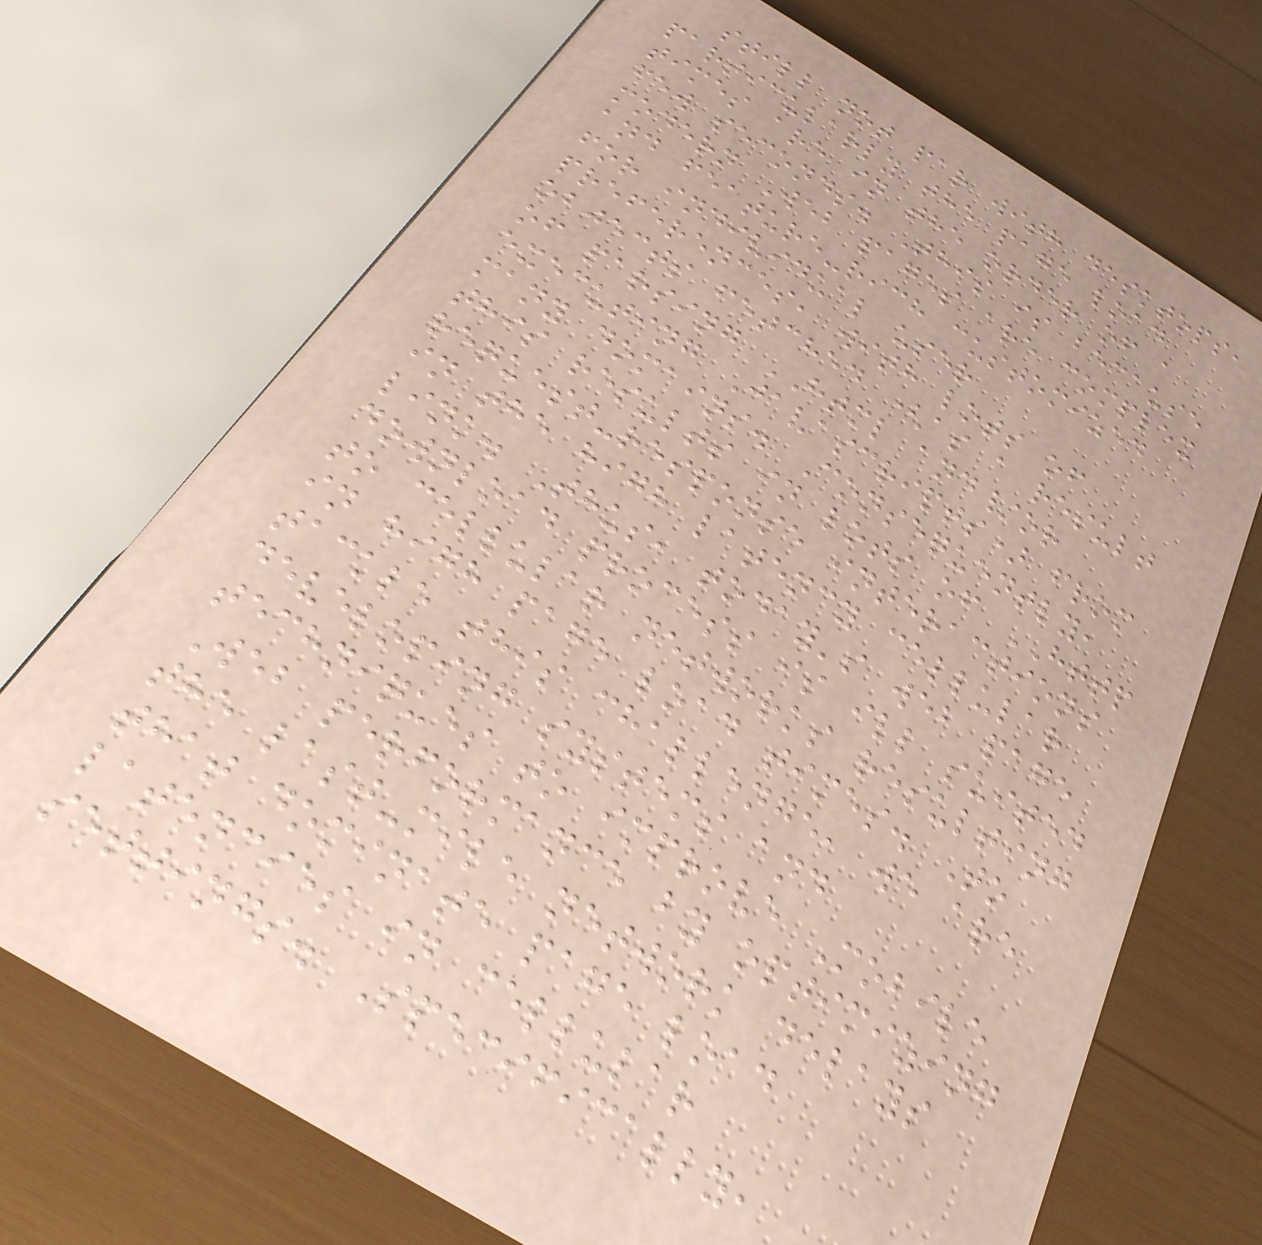still not par with desktops,
particularly the page load
times are in the order of a
few seconds. This is because
modern Web pages are complex
and feature-rich customized
for individual user
preferences, with lots of
objects fetched (as a result
of parsing HTML and/or
executing Javascripts) from
many domains. Consequently,
this results in lots of HTTP
request-response interactions
in the high latency cellular
link. Thus, today's web page
download process is ill suited
to cellular networks resulting
in high page load times. To
tackle this challenge, we are
developing systems and
techniques to improve Mobile
Web performance by optimizing
the last-mile network delays
that dominate page load
latencies in cellular
settings. Specifically,
